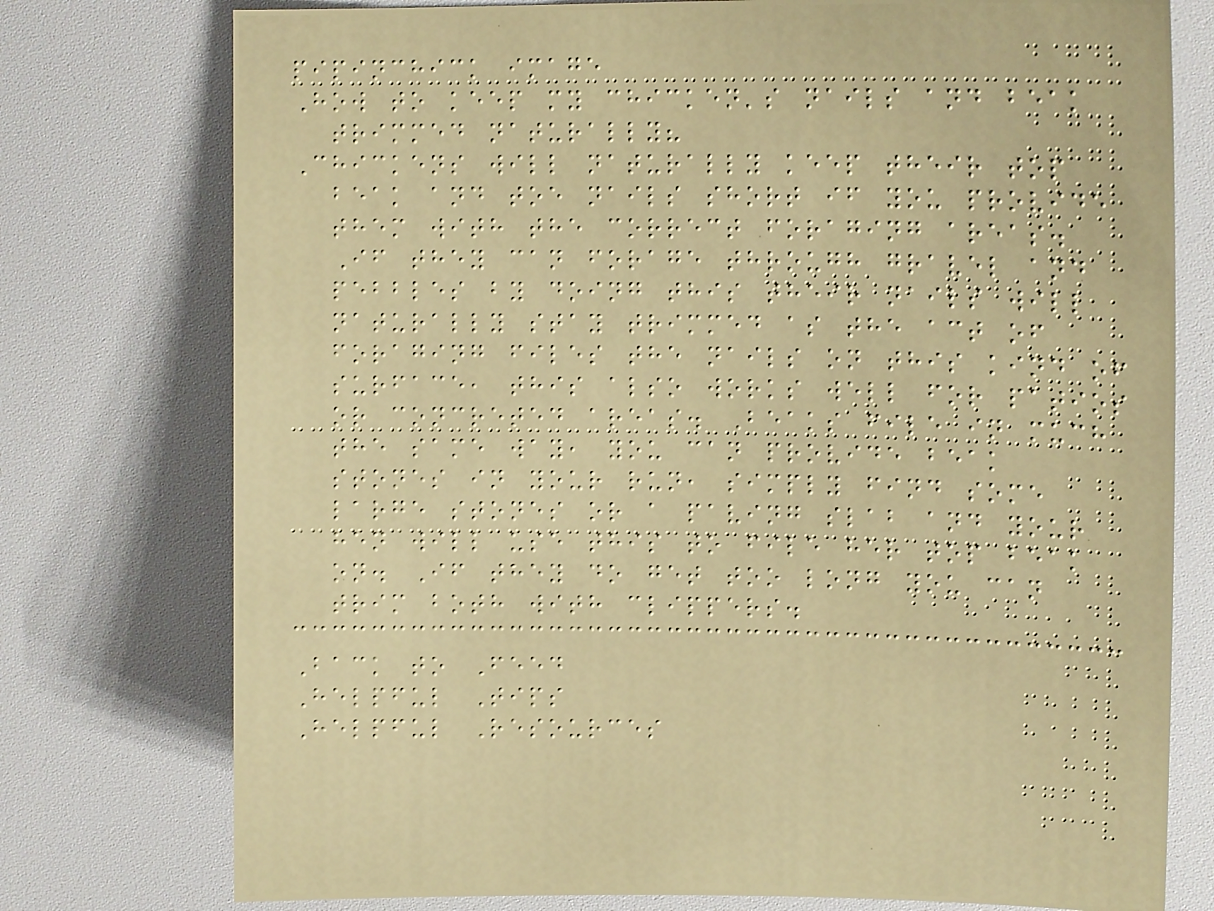pipinchick image
How to keep my chicken's nails and beak
trimmed naturally?
Chickens will naturally keep their top
beak and toe nails short if you provide
them with the correct foraging areas.
If they can forage through gravel and
pebbles by doing this their nails will
naturally stay trimmed as the act of
foraging files the nails on this kind of
surface, this also works well for patios
or concreted areas. Beaks file in much
the same way, you can provide beak
stones in your run, simply find some
large stones or a paving slab and your
hen will use this to file her top beak
on. If they do get too long you can
trim both with clippers.
Back to Feed
Helpful Tips
Helpful Resources
